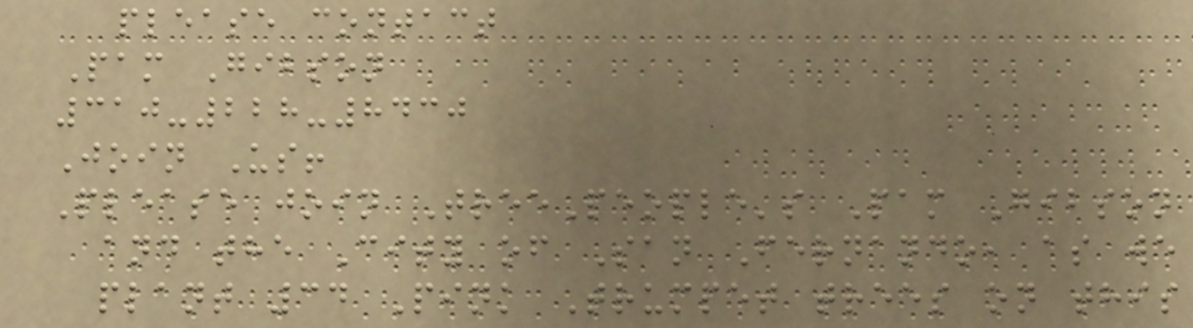please contact
Pam Gibson
310-228-8430
Join Us!
Please join TreePeople's Pam Gibson
and the City of San Fernando, as we
plant 34 Pink Trumpet trees on this
